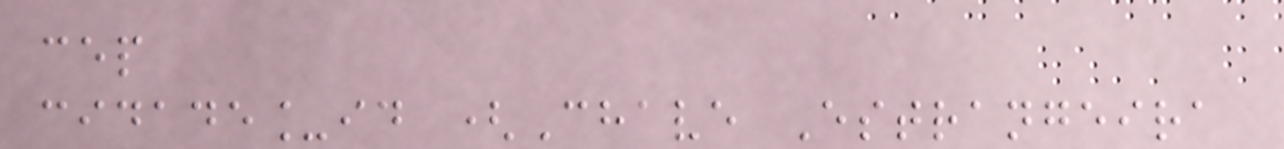cep
cidade_id (Chave Estrangeira
